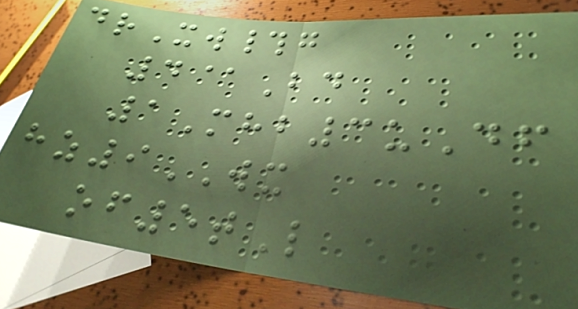drXw#g
4@Bd
1Mhb3uDf
hz9WX
of5tL
